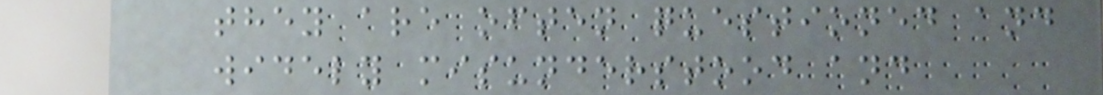they are often questioned and
widely misunderstood and
